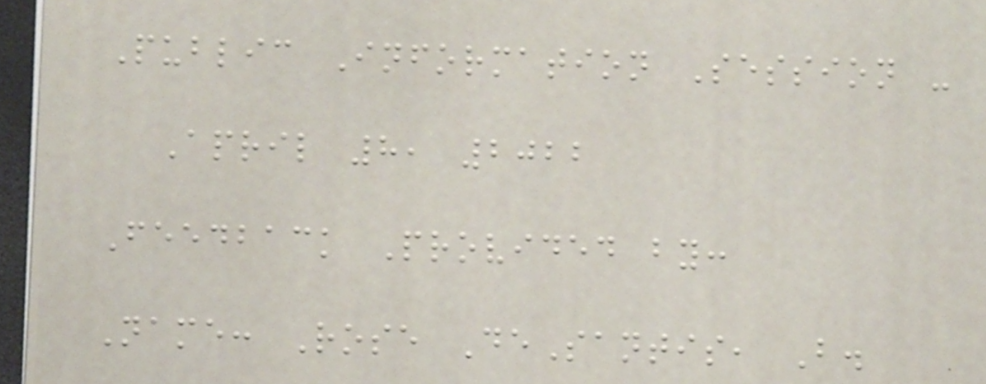Public Information Session -
April 8, 2022
Feedback Provided by:
Name: Rose DeSantis, B.
